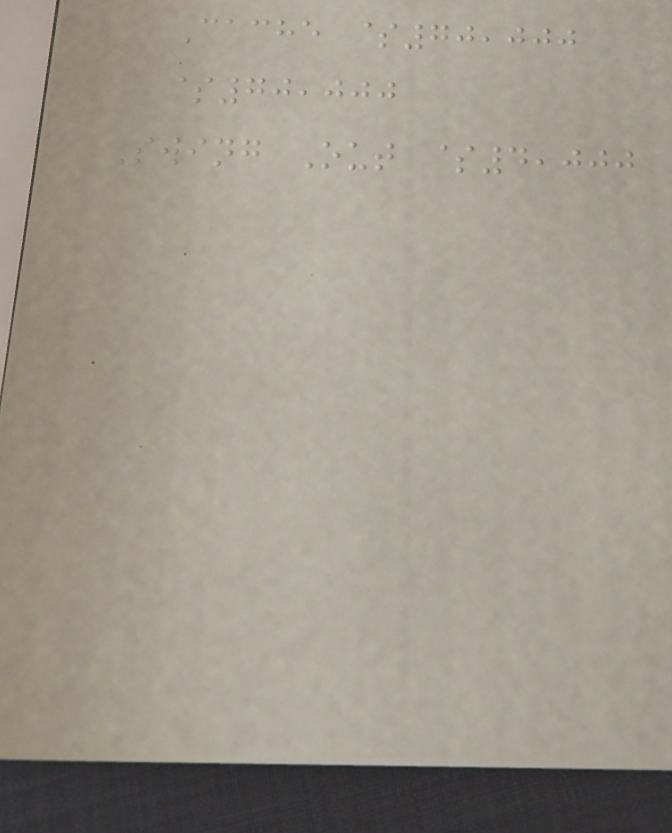Cache $70,000
$70,000
Swing Out $4,000
